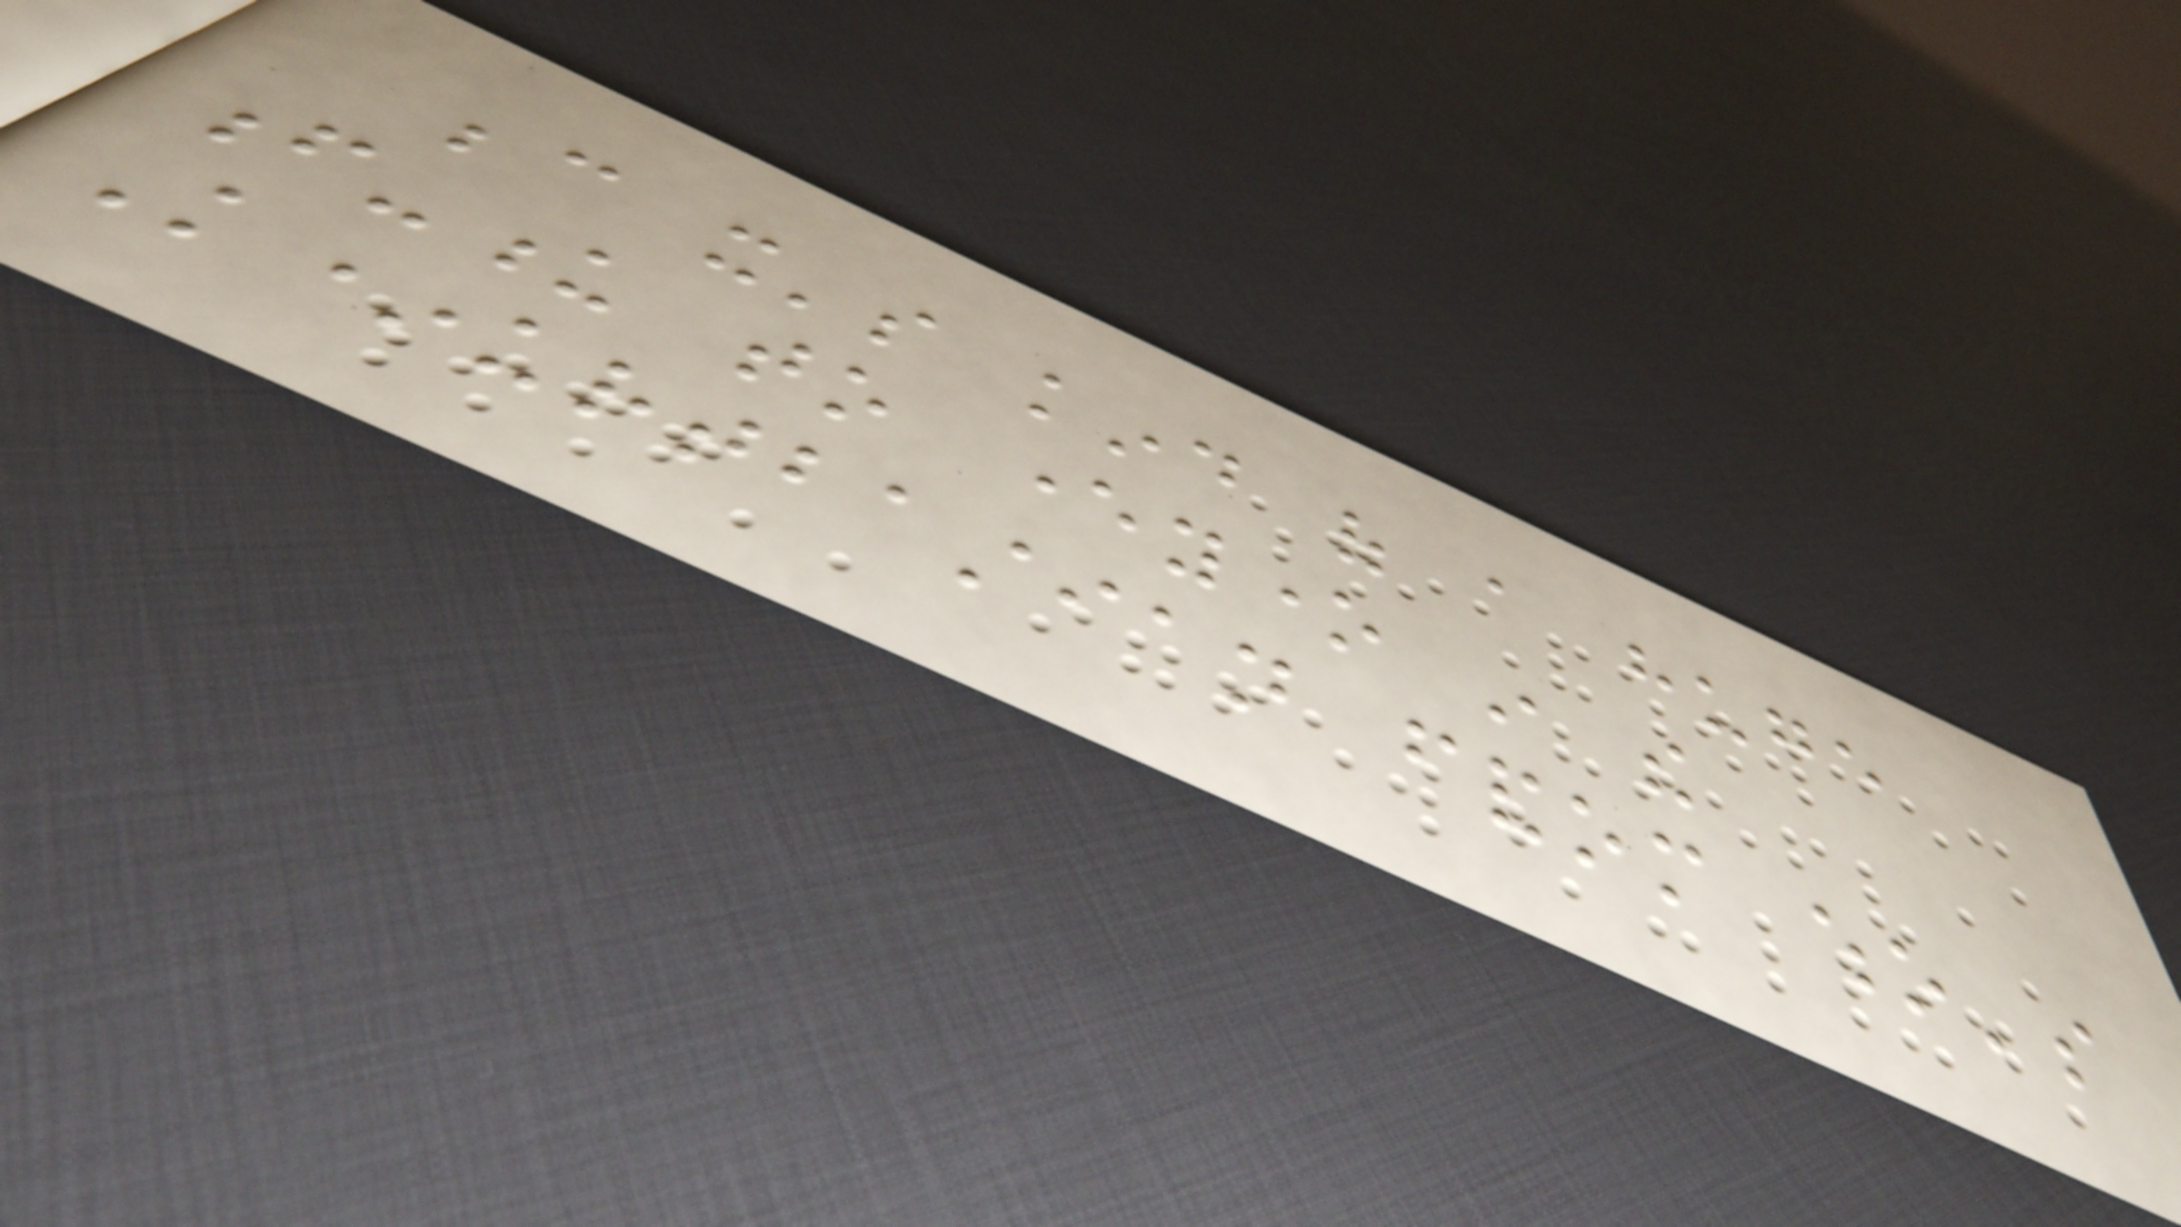because it's kind of a huge
f-u to everyone in the
K*urtbastian fandom who's
